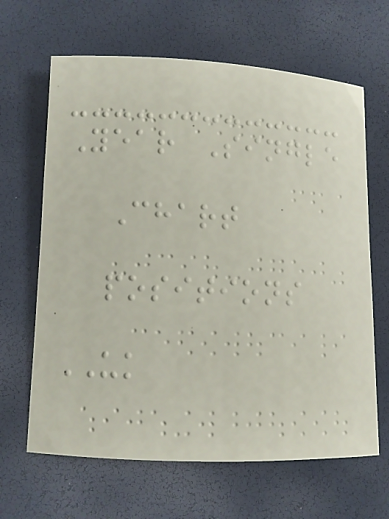Year Single
Chart
positions
UK
